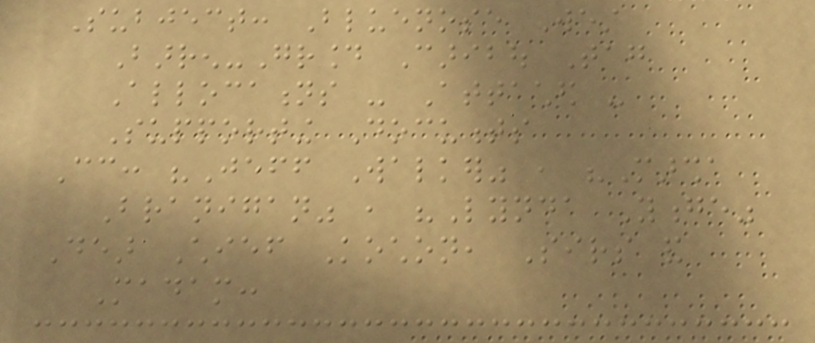Subject: Bluenose West
Barren-Ground Caribou Tag
Allocations - Attached -
Supporting Documents
Cc: "Jeff Walker" , "Marsha
Branigan" , "Lynda Yonge"
Dear Chief Kochon, Sirs and
Madam:
